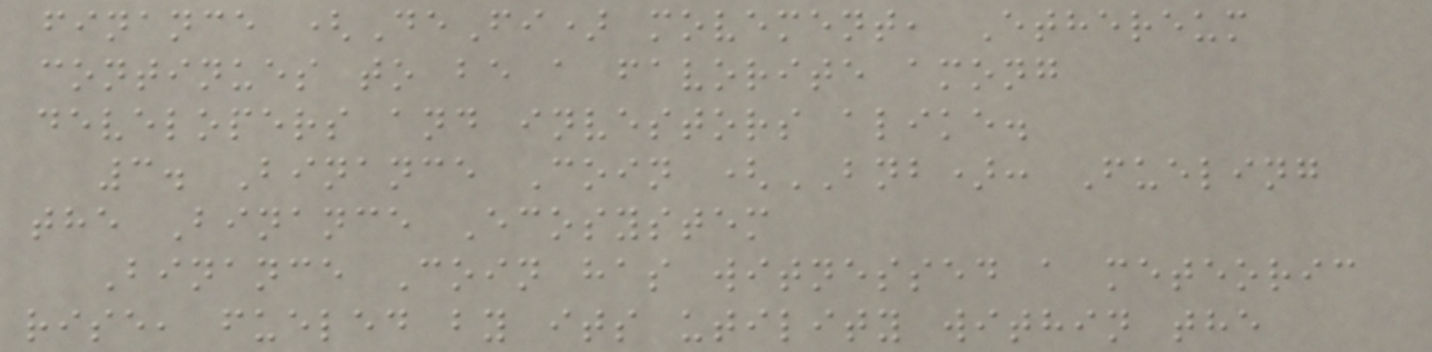finance (DeFi) movement, Ethereum
continues to be a favorite among
developers and investors alike.
3. Binance Coin (BNB): Fueling
the Binance Ecosystem
Binance Coin has witnessed a meteoric
rise, fueled by its utility within the
